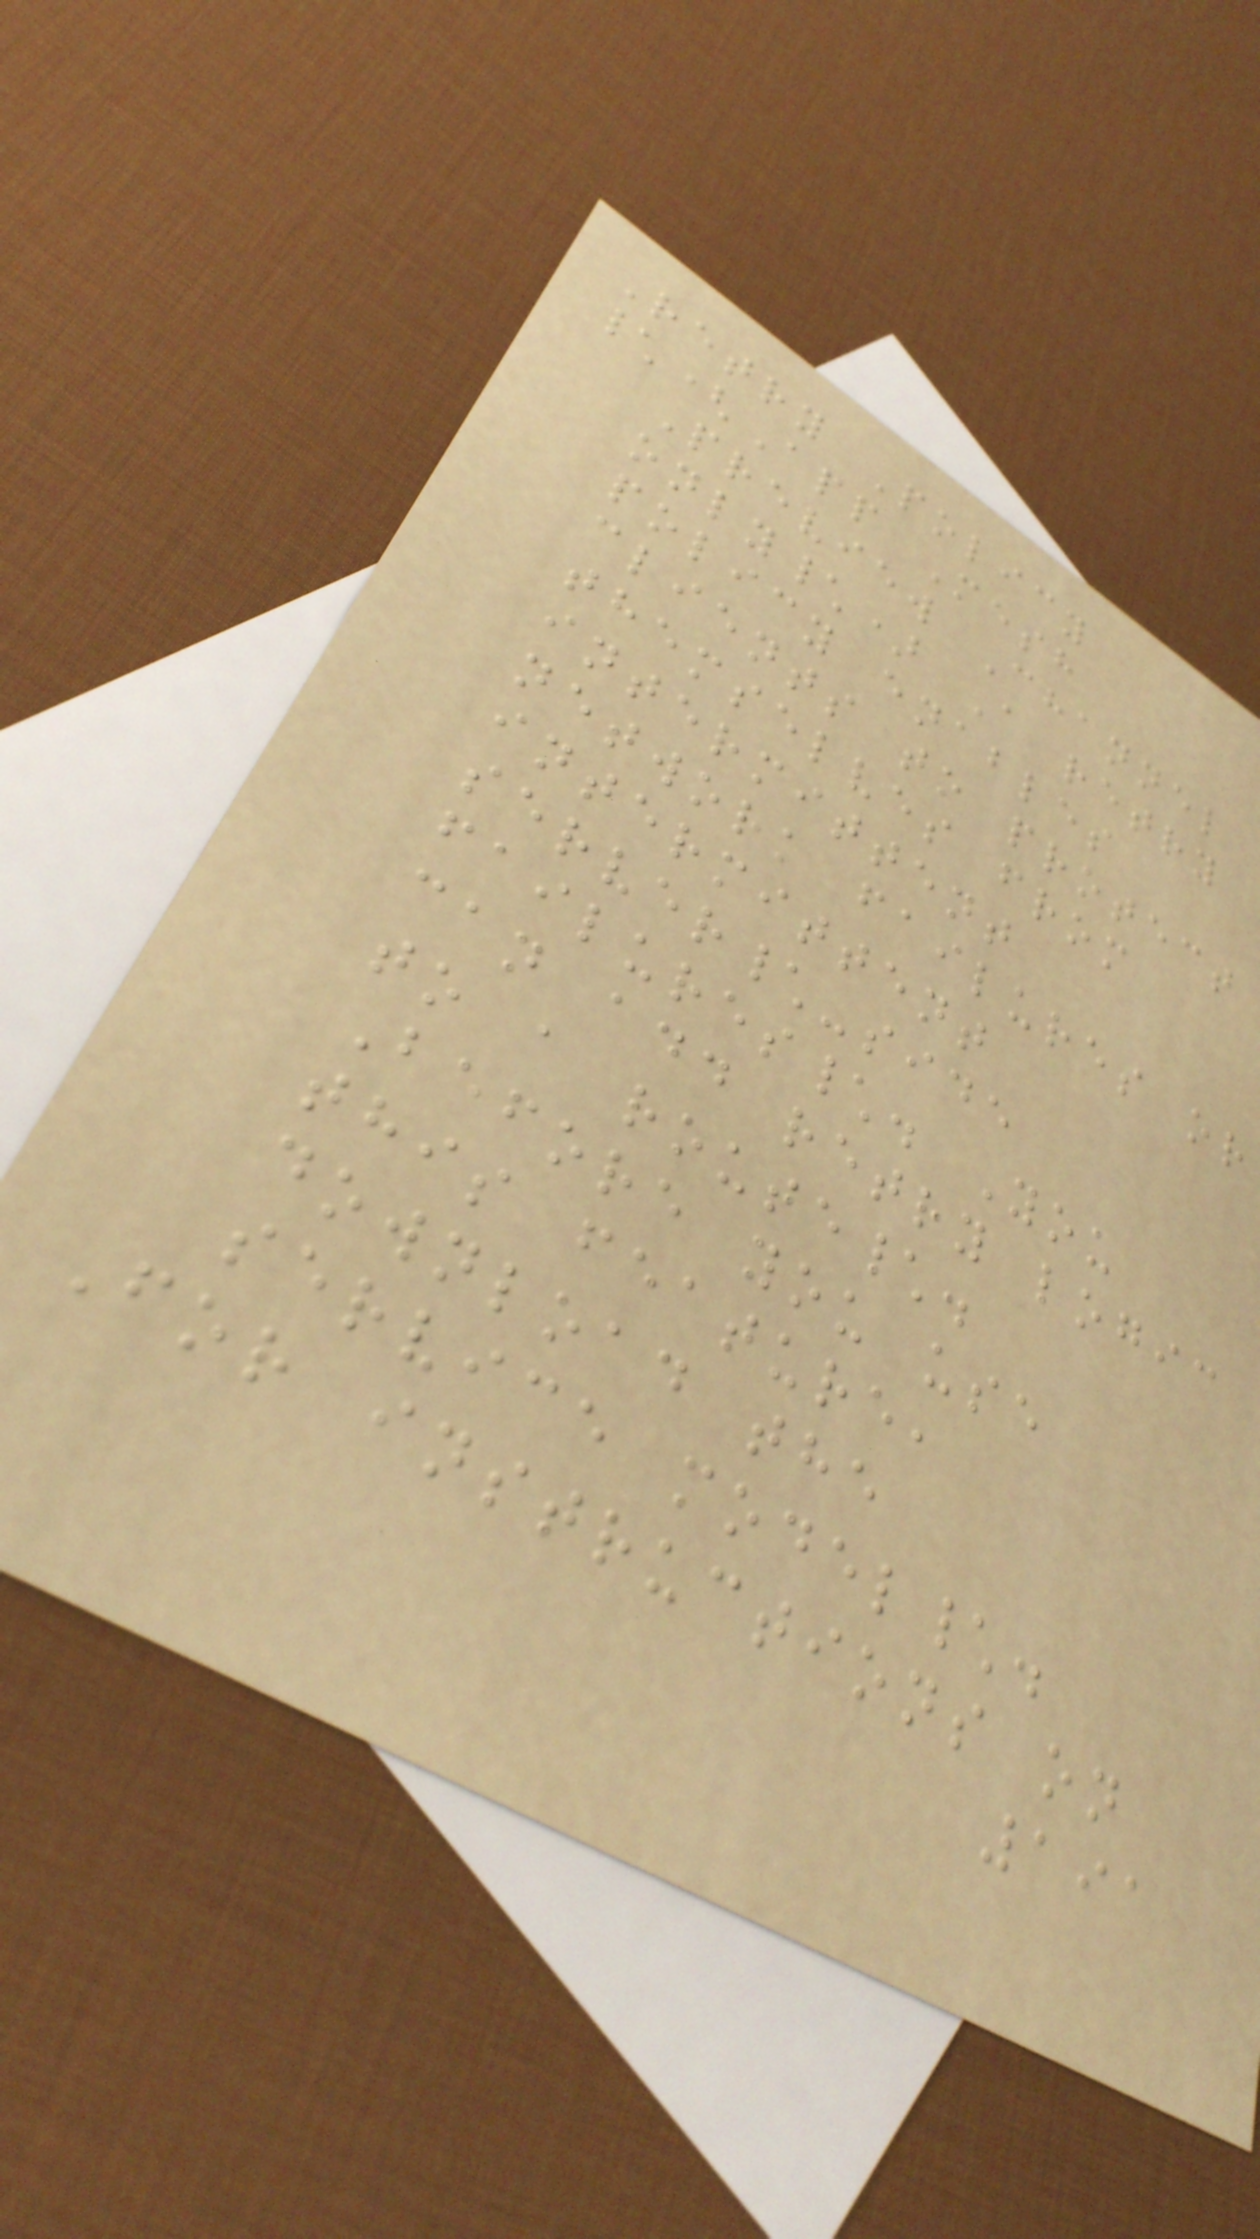Retry Policy
\(App Mesh
Preview Channel
only\) A retry
policy enables
clients to protect
themselves from
intermittent
network failures or
intermittent
server\-side
failures\. You
can add retry logic
to a route\.
Before you use
this feature,
download the
service model\.
For instructions on
191
